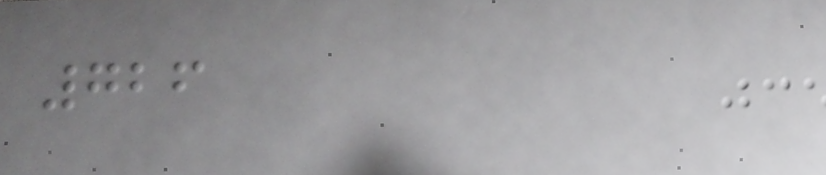726
